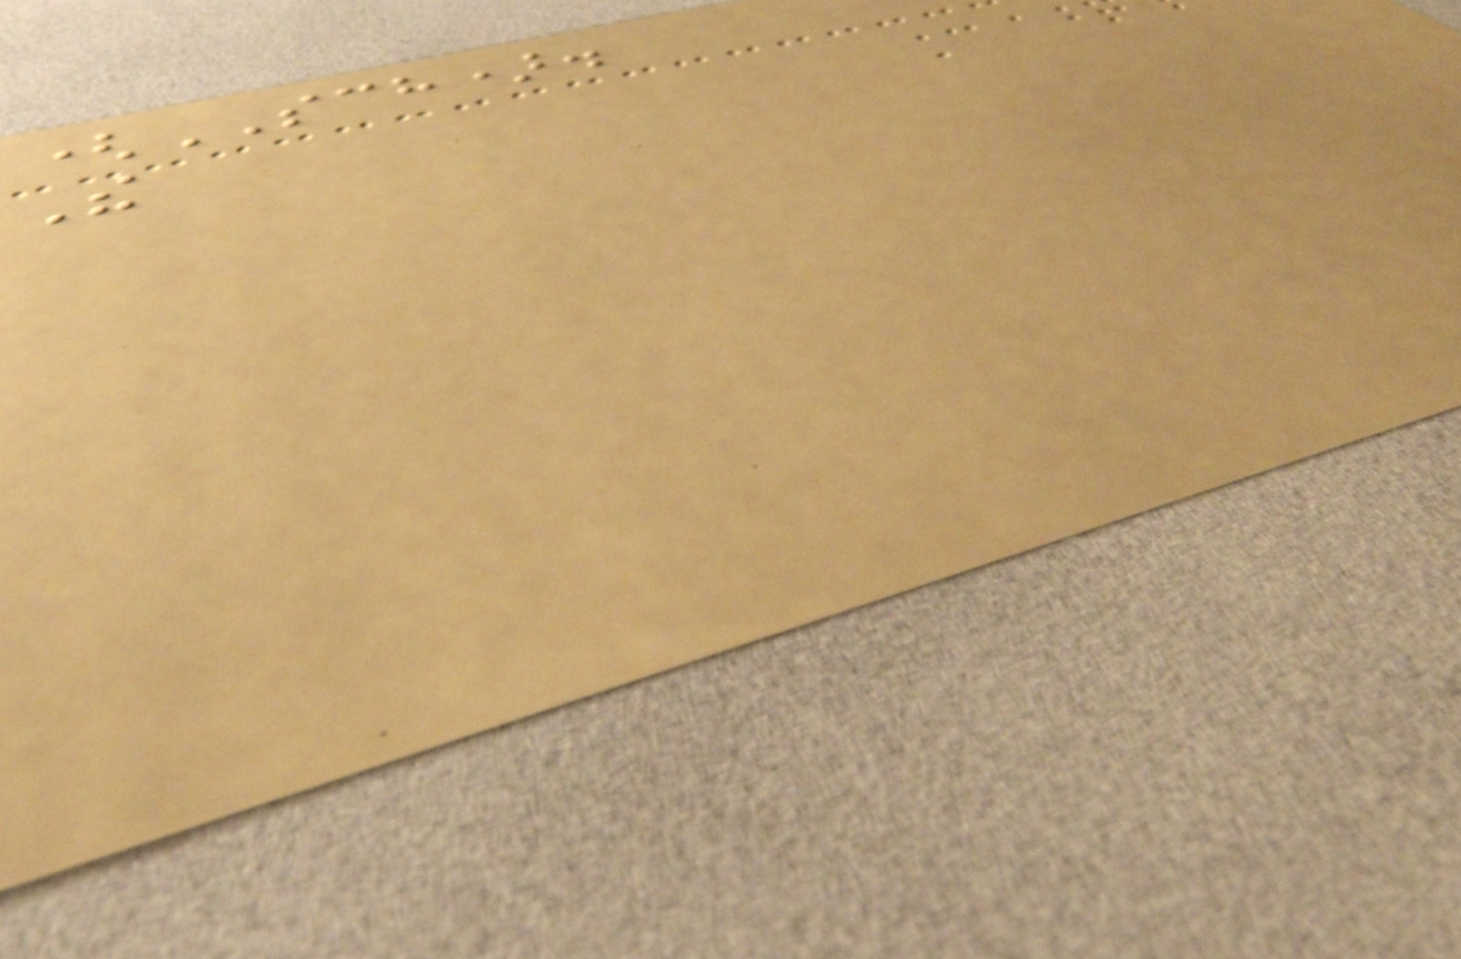(SCH).
The
